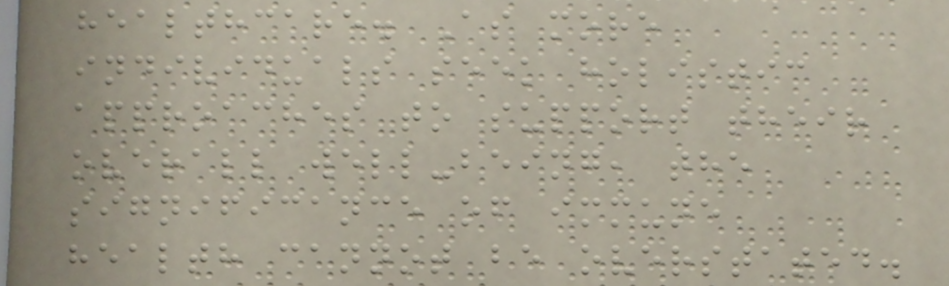healthcare. As more
individuals seek holistic
approaches to support their
overall well-being, the
significance of immune
health cannot be overstated.
